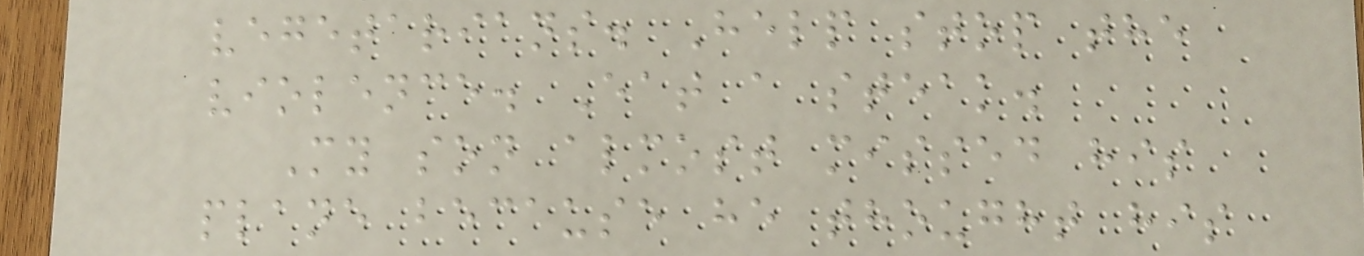vegetarians. Help stop the
violence. Eat a steak.
My son almost missed his
plane because he thought his
